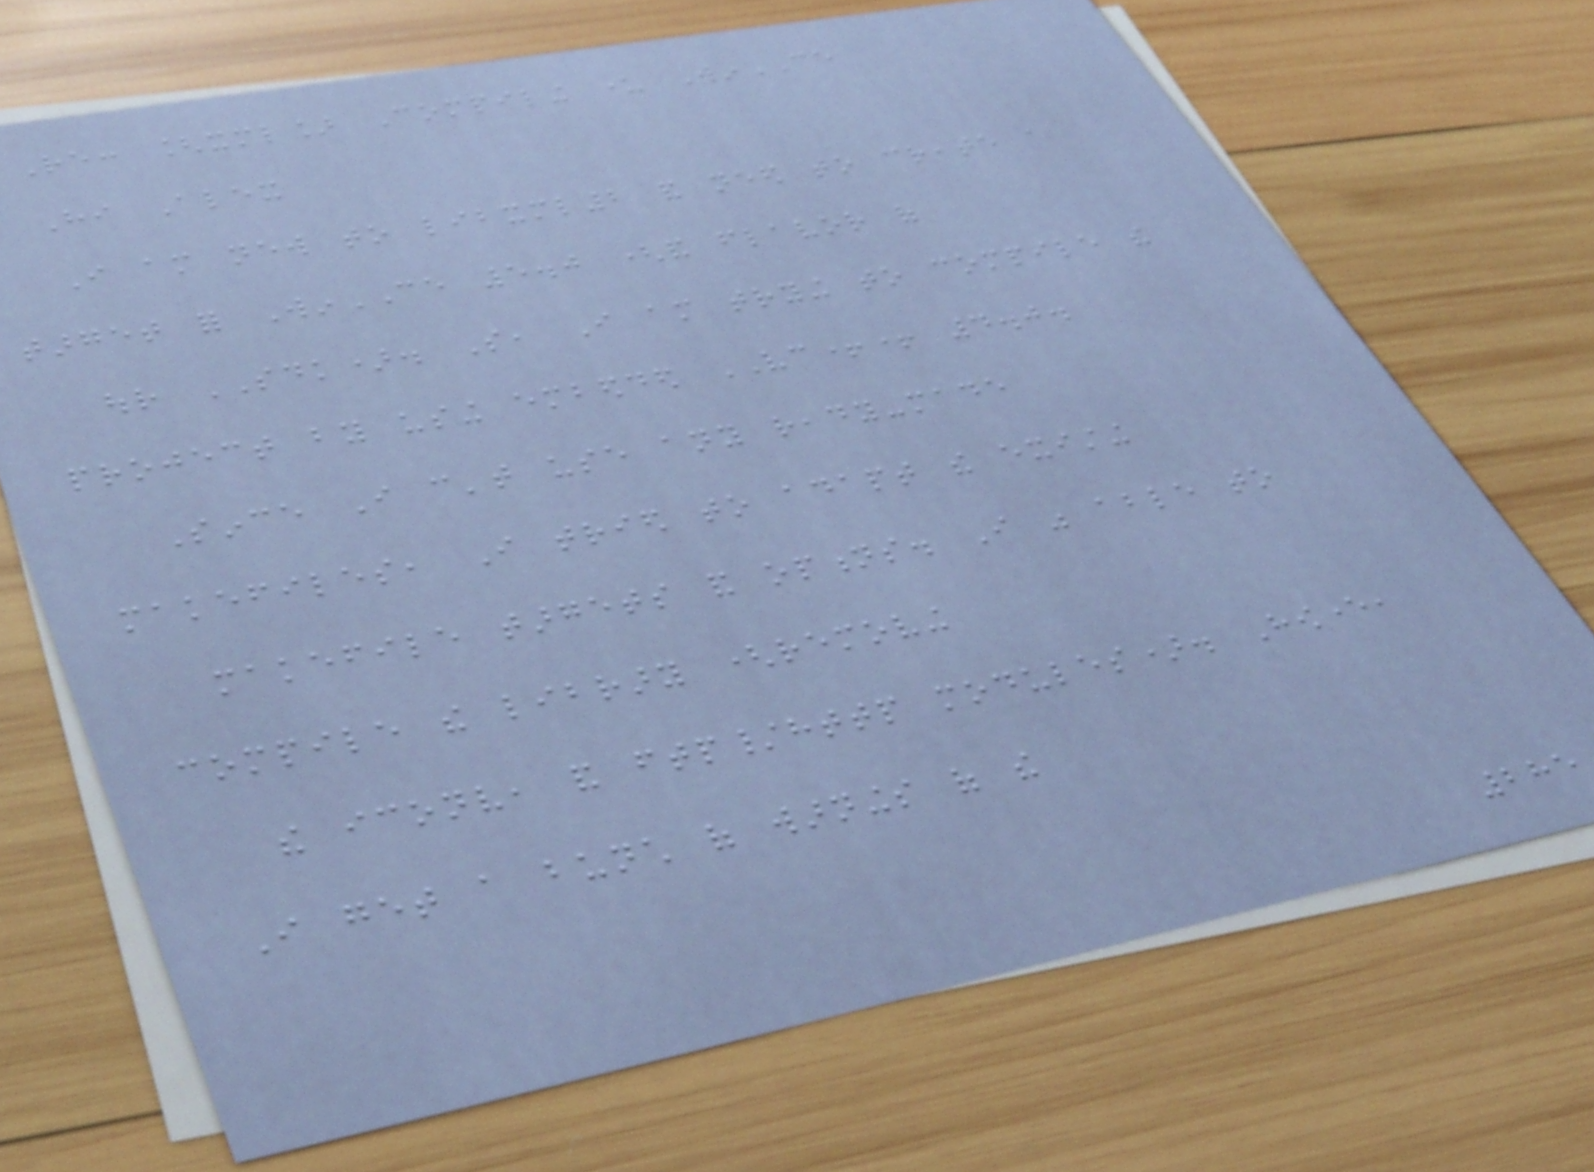Re: [xml] Compiling under WinCE
Hi Alex
I am new to libxml2 and need to create a
target for WinCE 5.0 (and flavor of
our SDK). So, I am trying to compile the
project by using embedded VC++ 4.0.
Since I can't use any ready-made
makefiles, I tried to adapt the existing
makefile targets and options. I was able to
compile the library (removing
the iconv, and ftp/http modules). However,
I get a bunch of warnings of the
285
